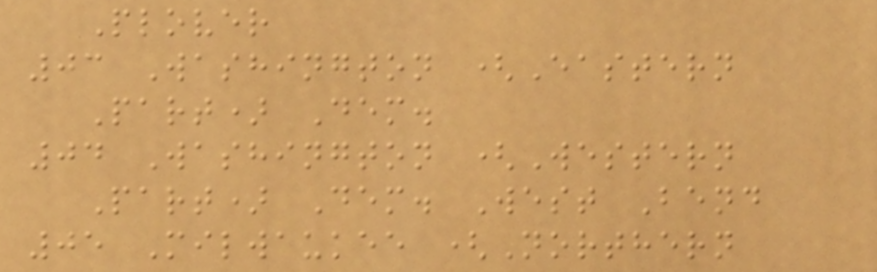Plover
03 Washington (Eastern
Part) Dem.
04 Washington (Western
Part) Dem. West Bend
05 Milwaukee (Northern
